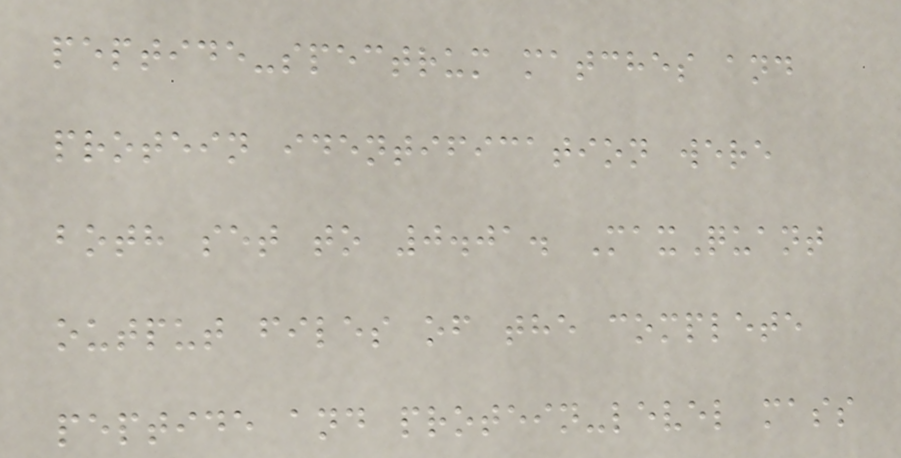peptide-spectrum matches and
protein identification were
both set to 0.01. MaxQuant
output files of the complete
peptide and protein-level mass
